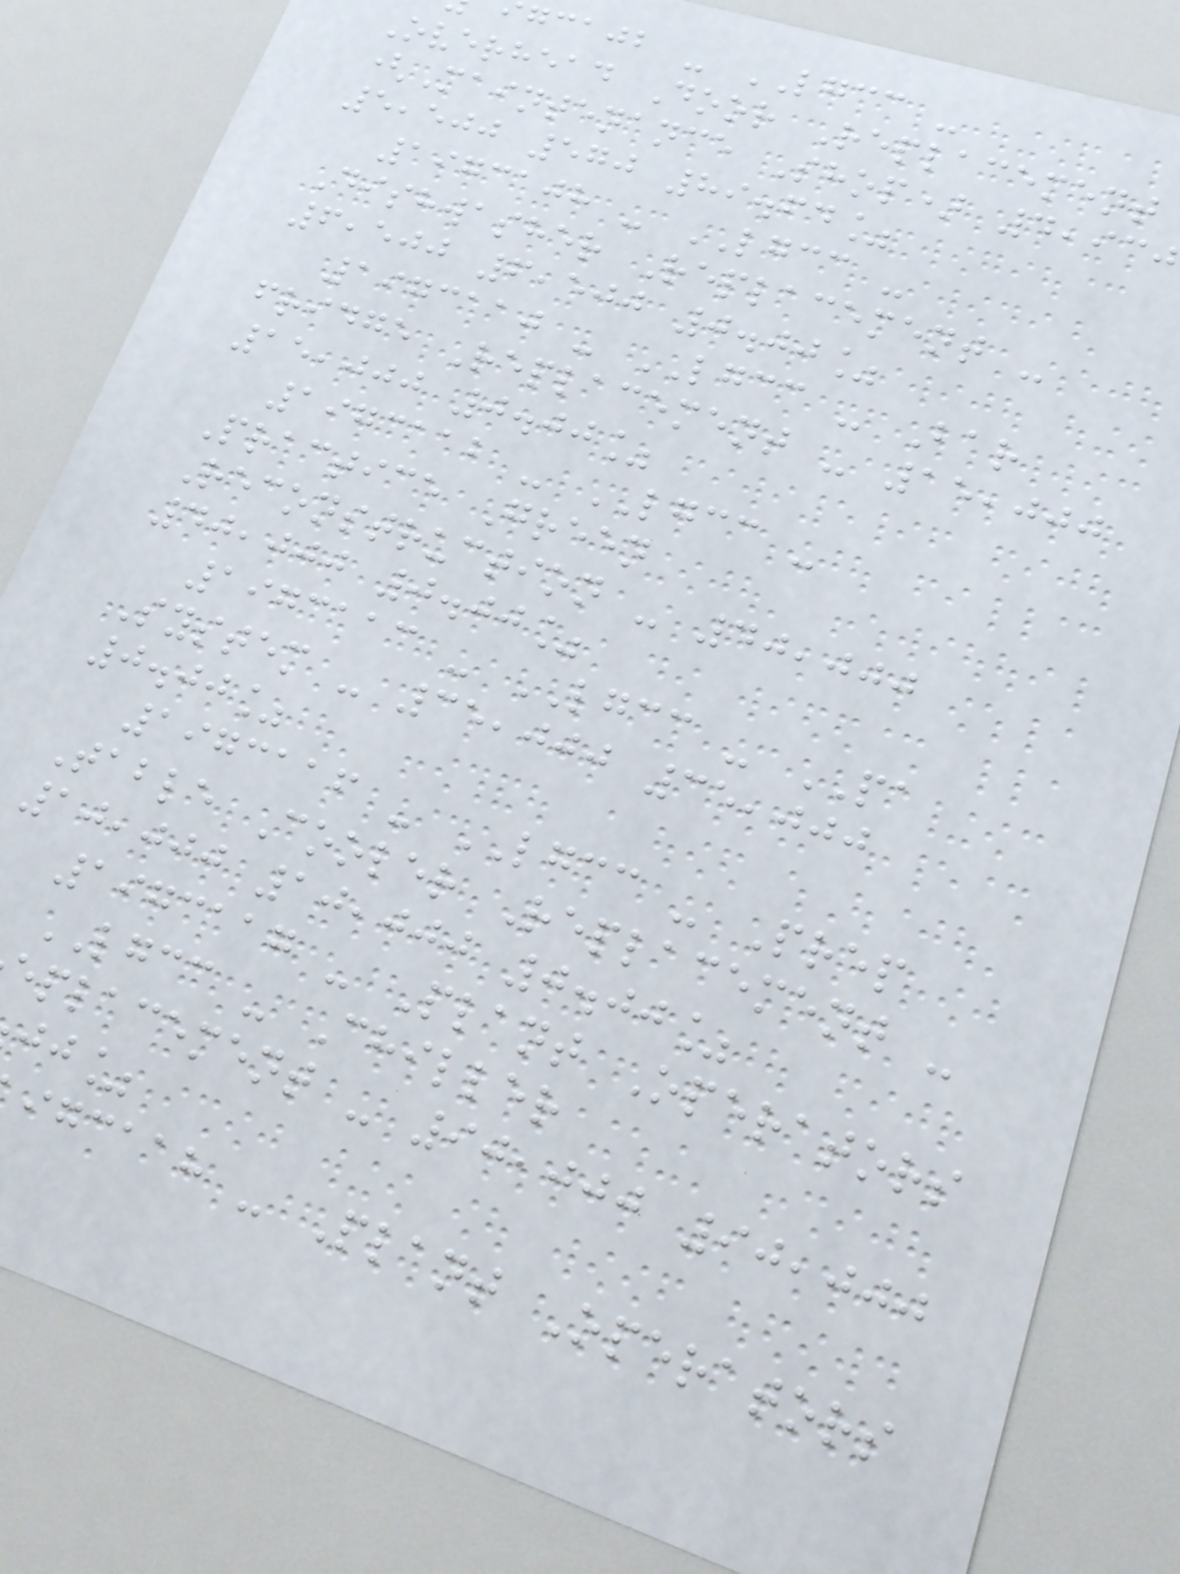gcajb - LGCC -
Overhead Door Replacement
(Maintenance Shop) 4,930
5,500 570 89.64%
1973108 - LGCC -
Dishwasher Replacement -
6,500 6,500 0.00%
1973110 - LGCC - Bar
fridge Replacement - 15,000
15,000 0.00%
1973112 - LGCC -
Practice Green
Reconstruction - 40,000
40,000 0.00%
1973113 - LGCC - PA
System - 35,000 35,000
0.00%
1973116 - LGCC - Prep
Table Cooler Replacement -
10,000 10,000 0.00%
1973117 - Plant Operators
LGCC - Chiller
eplacement - 90,000 90,000
jj%
igcaah - Plant Operators
